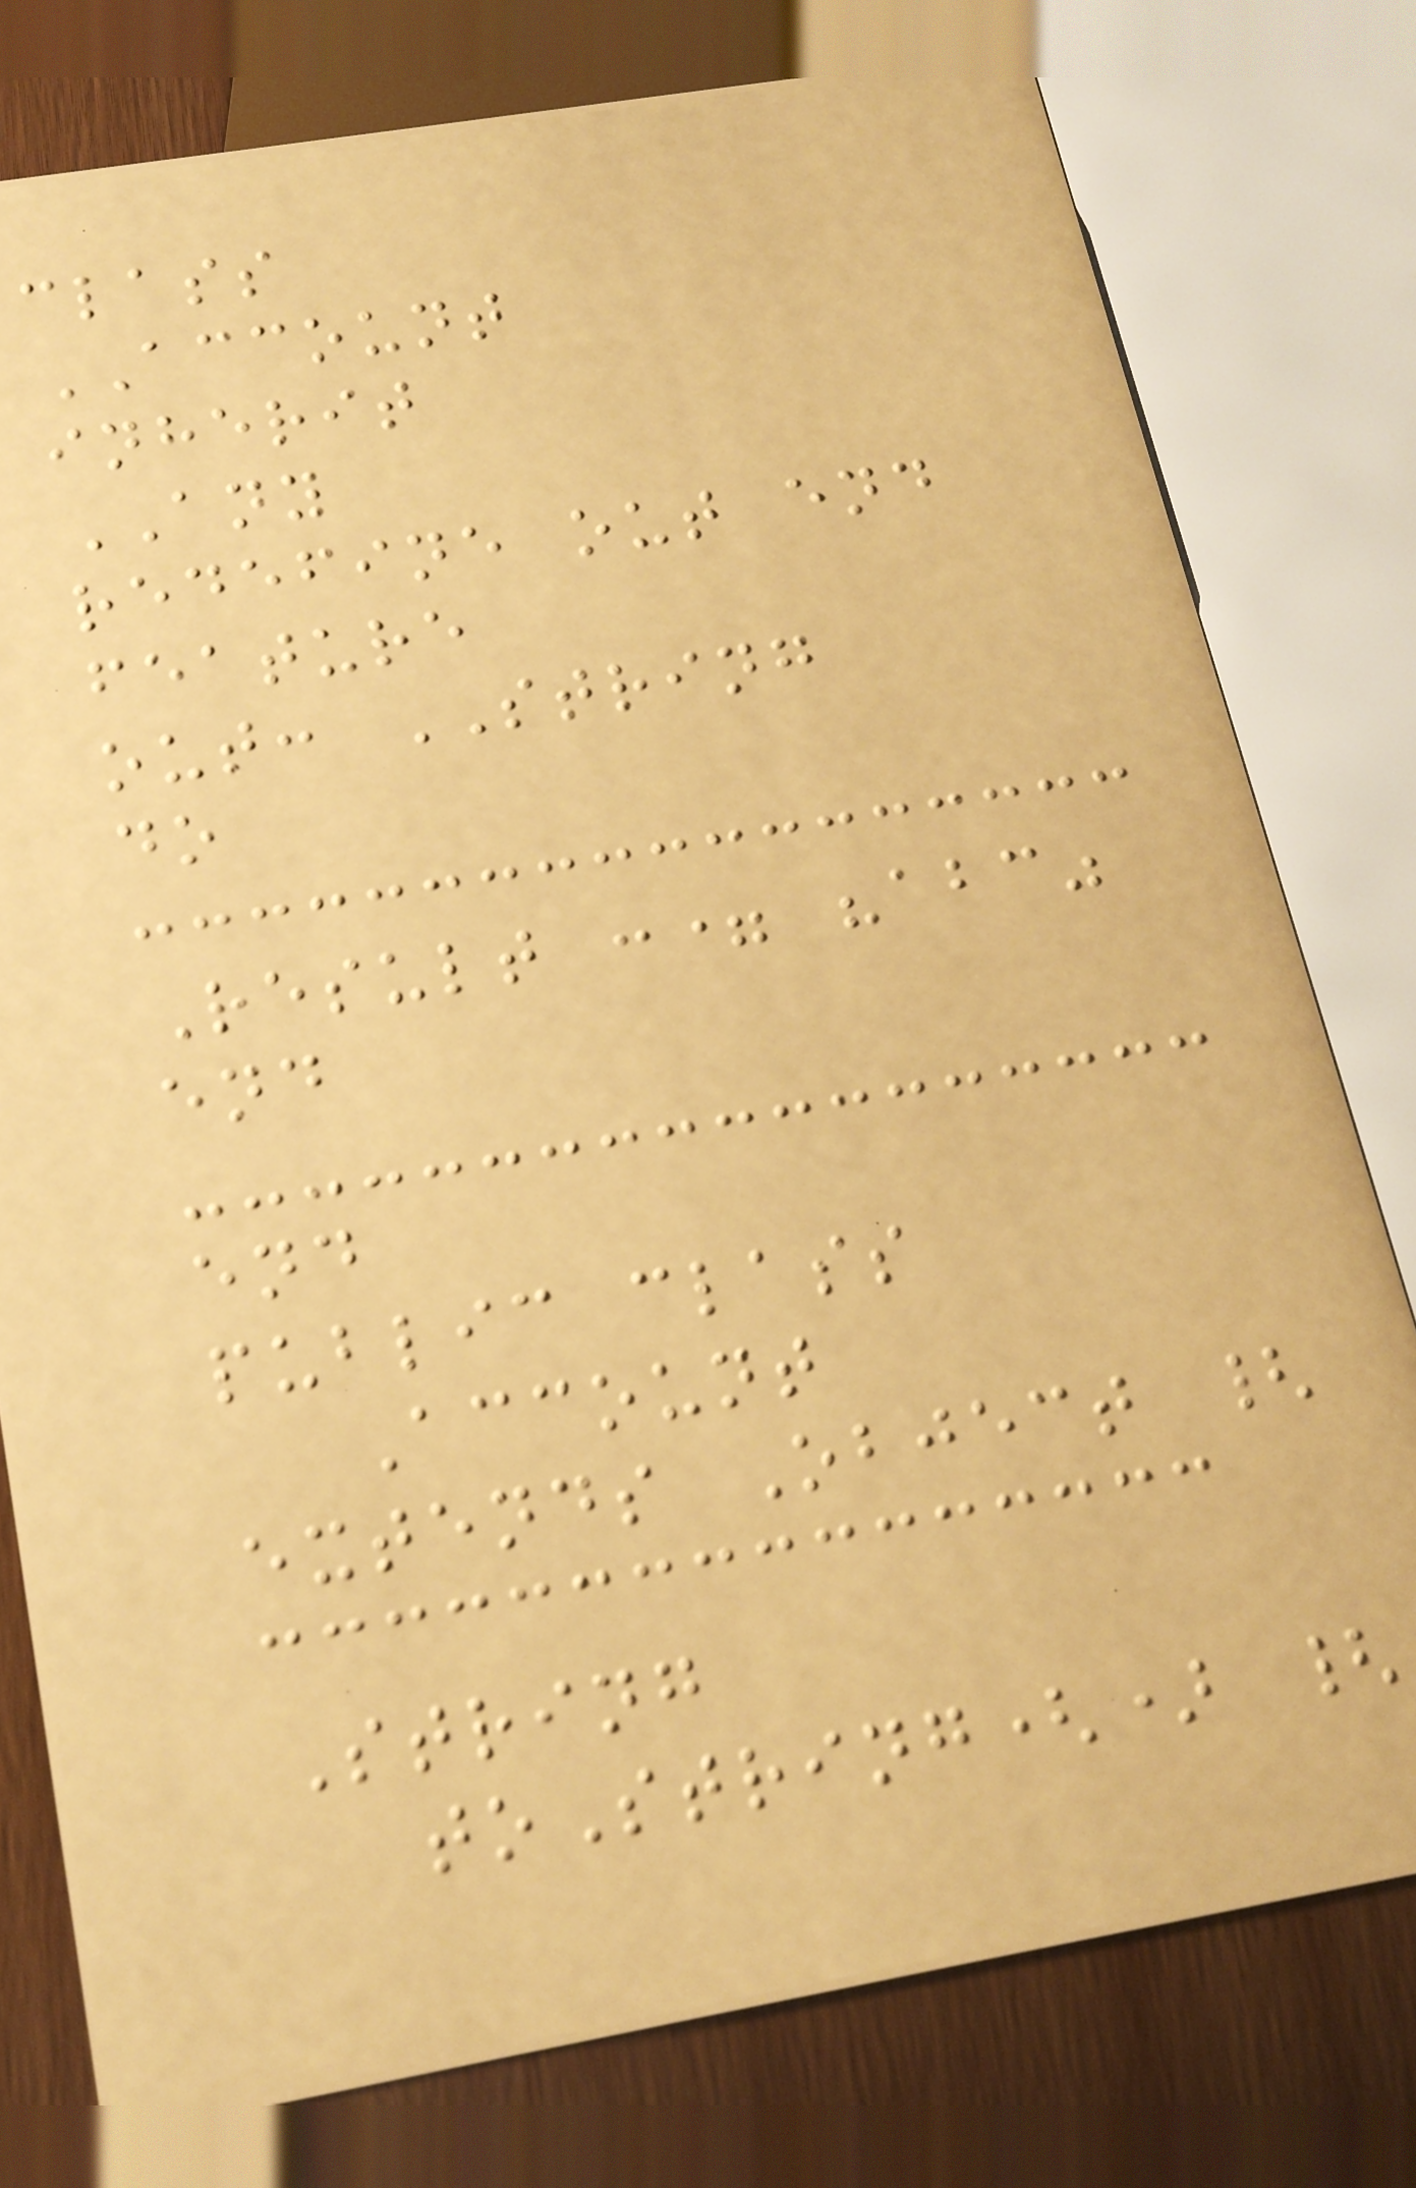class
ACCOUNT
inherit
ANY
redefine out end
feature
out: STRING
do
Result := "abc"
end
end
public class
Account
extends Object {
String
toString() {
